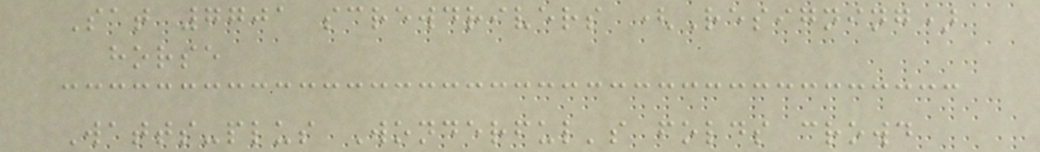Sat 7701 screwdrivers (Resigning)
horse
Watts-plus Wonderful's folds crowd
